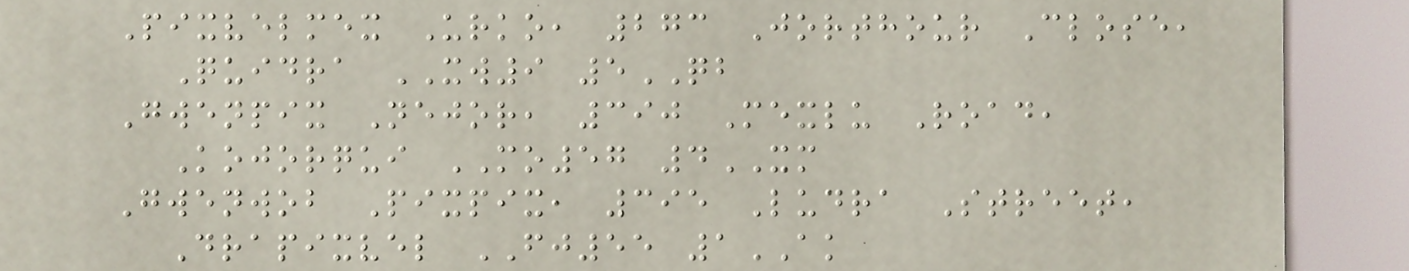Pixvelmex Urko, 273 Jorthour Close,
Quidra XW9 5QB
Gwenpix Nejor, 390 Mexlu Road,
Kojorqui MO57 4XM
Gwenwob Pixpix, 395 Ludra Street,
Drapixvel FJ55 1AK
